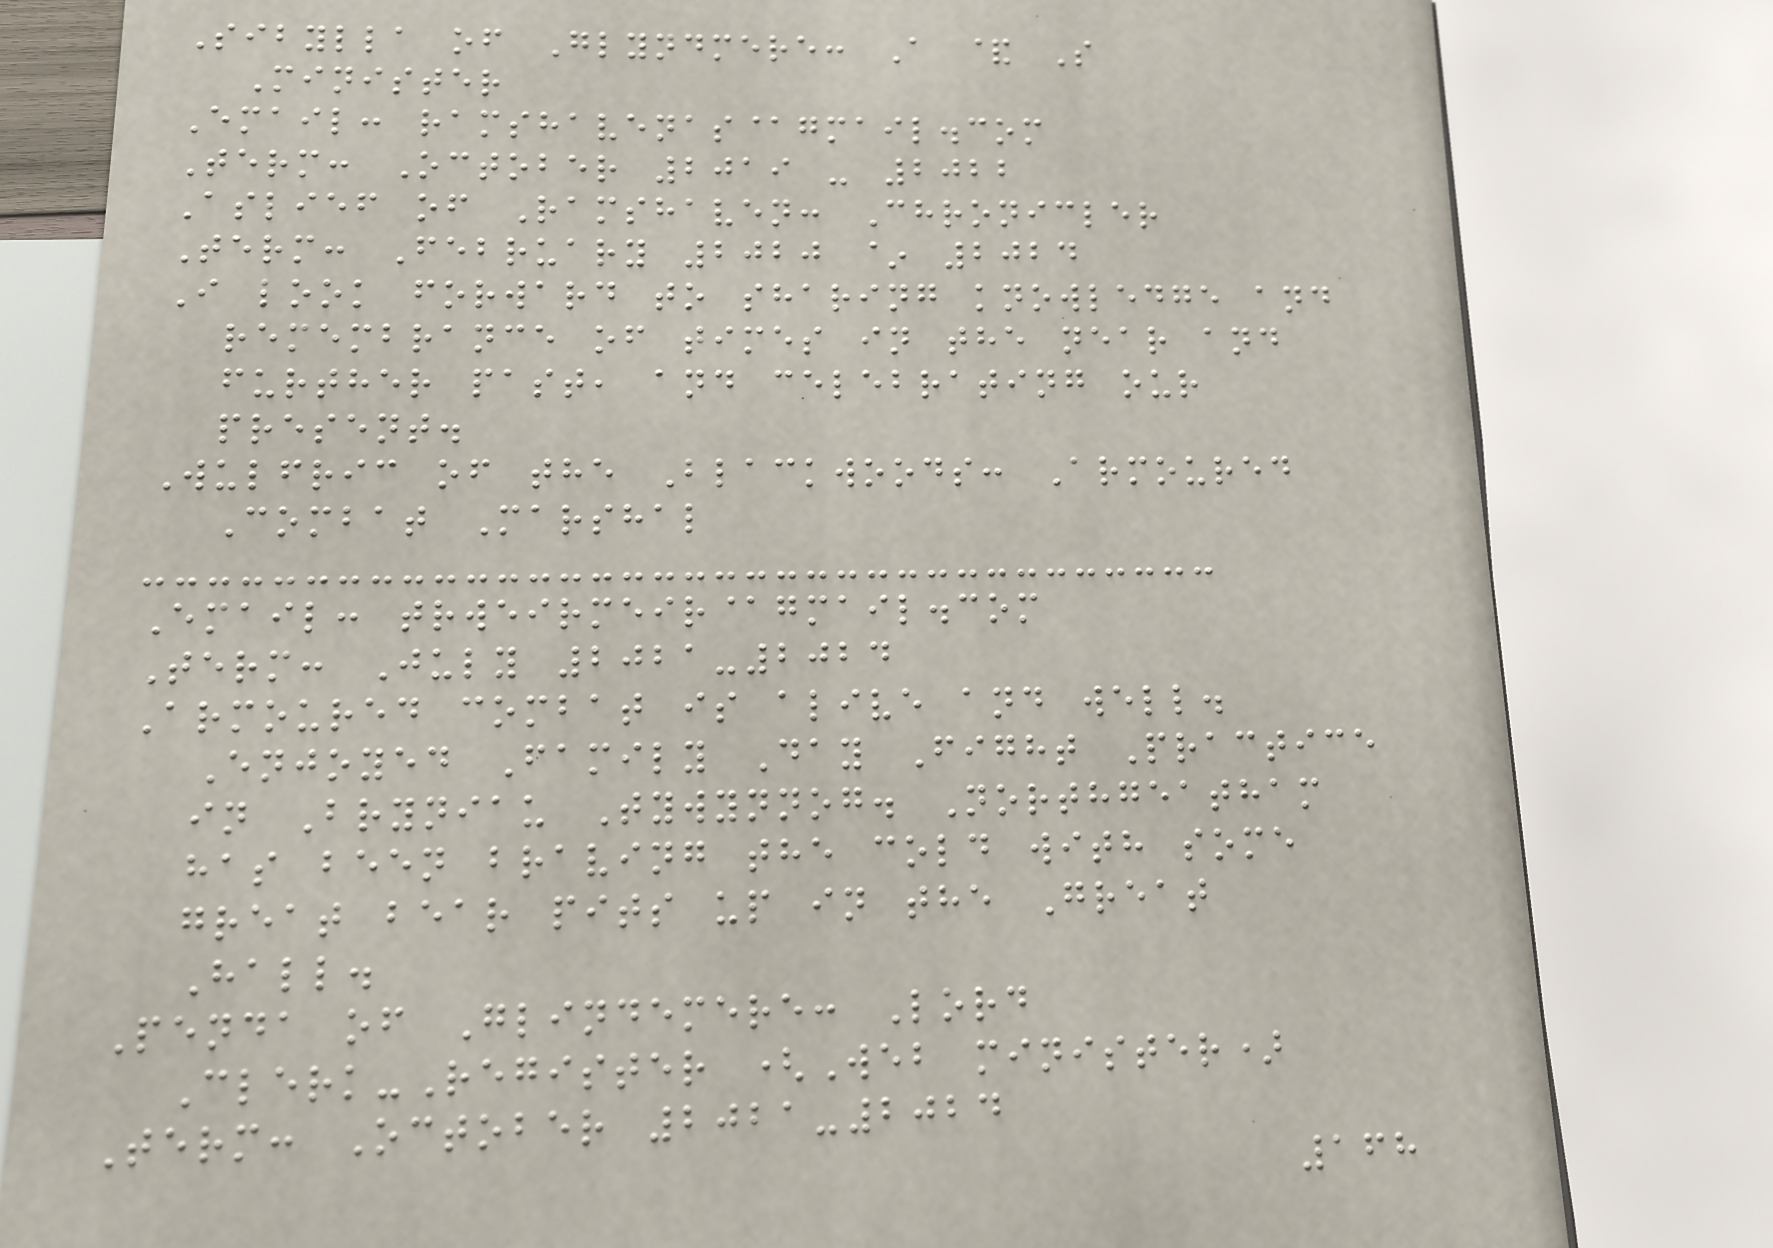Sibylla of Glyndmere: A & S
Minister
Email: ramshavenas@gmail.com
Term: October 2019 - 2022
Aslief of Ramshaven: Chronicler
Term: February 2020 ~ 2024
I look forward to sharing knowledge and
remembrance of times in the near and
further past, and celebrating our
present.
Wulfric of the Blackwoods: Armoured
Combat Marshal
Email: trweirmeir@gmail.com
Term: July 2021-2024
Armoured combat is alive and well.
Enjoyed Family Day Fight Practice
in Bryniau Tywynnog. Northgeatham
has been braving the cold with some
great bear pits up in the Great
Hall.
Penda of Glindemere: Lord
Clerk-Register (Web minister)
Term: October 2021-2024
168
